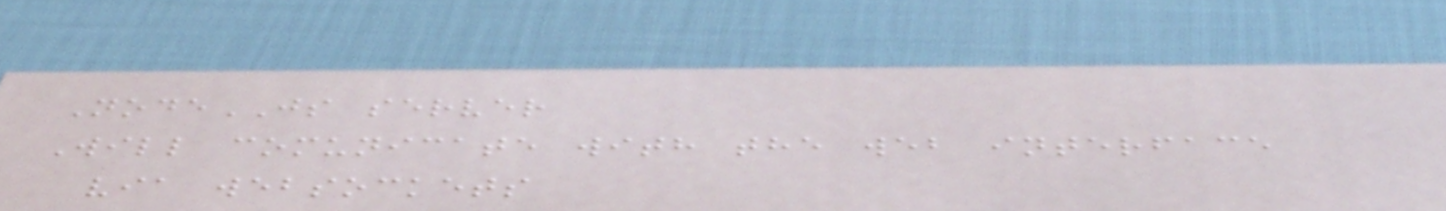NodeJS server
Will comunicate with the web interface
via websockets
